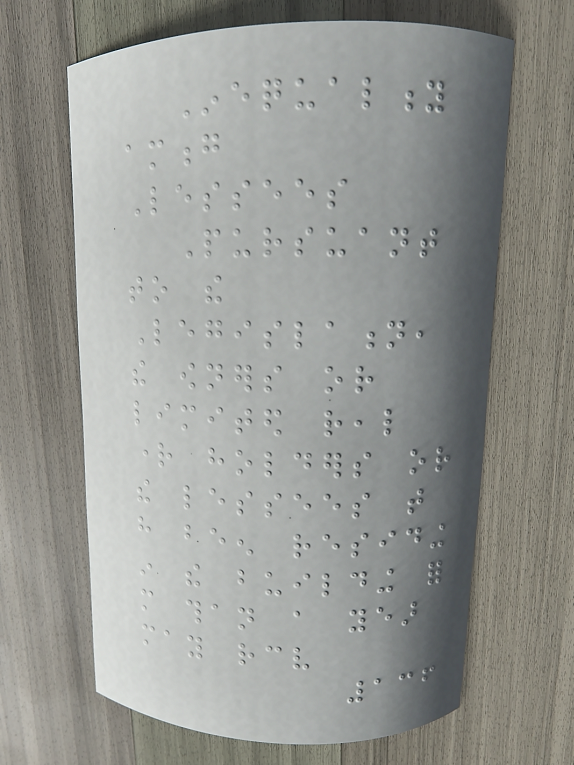Inequality
among
Lessees
Pursuant
to the
Legislation,
the owners or
limited real
right holders or
the lessees that
have been residing
in the building for
more than a year
may receive
136
